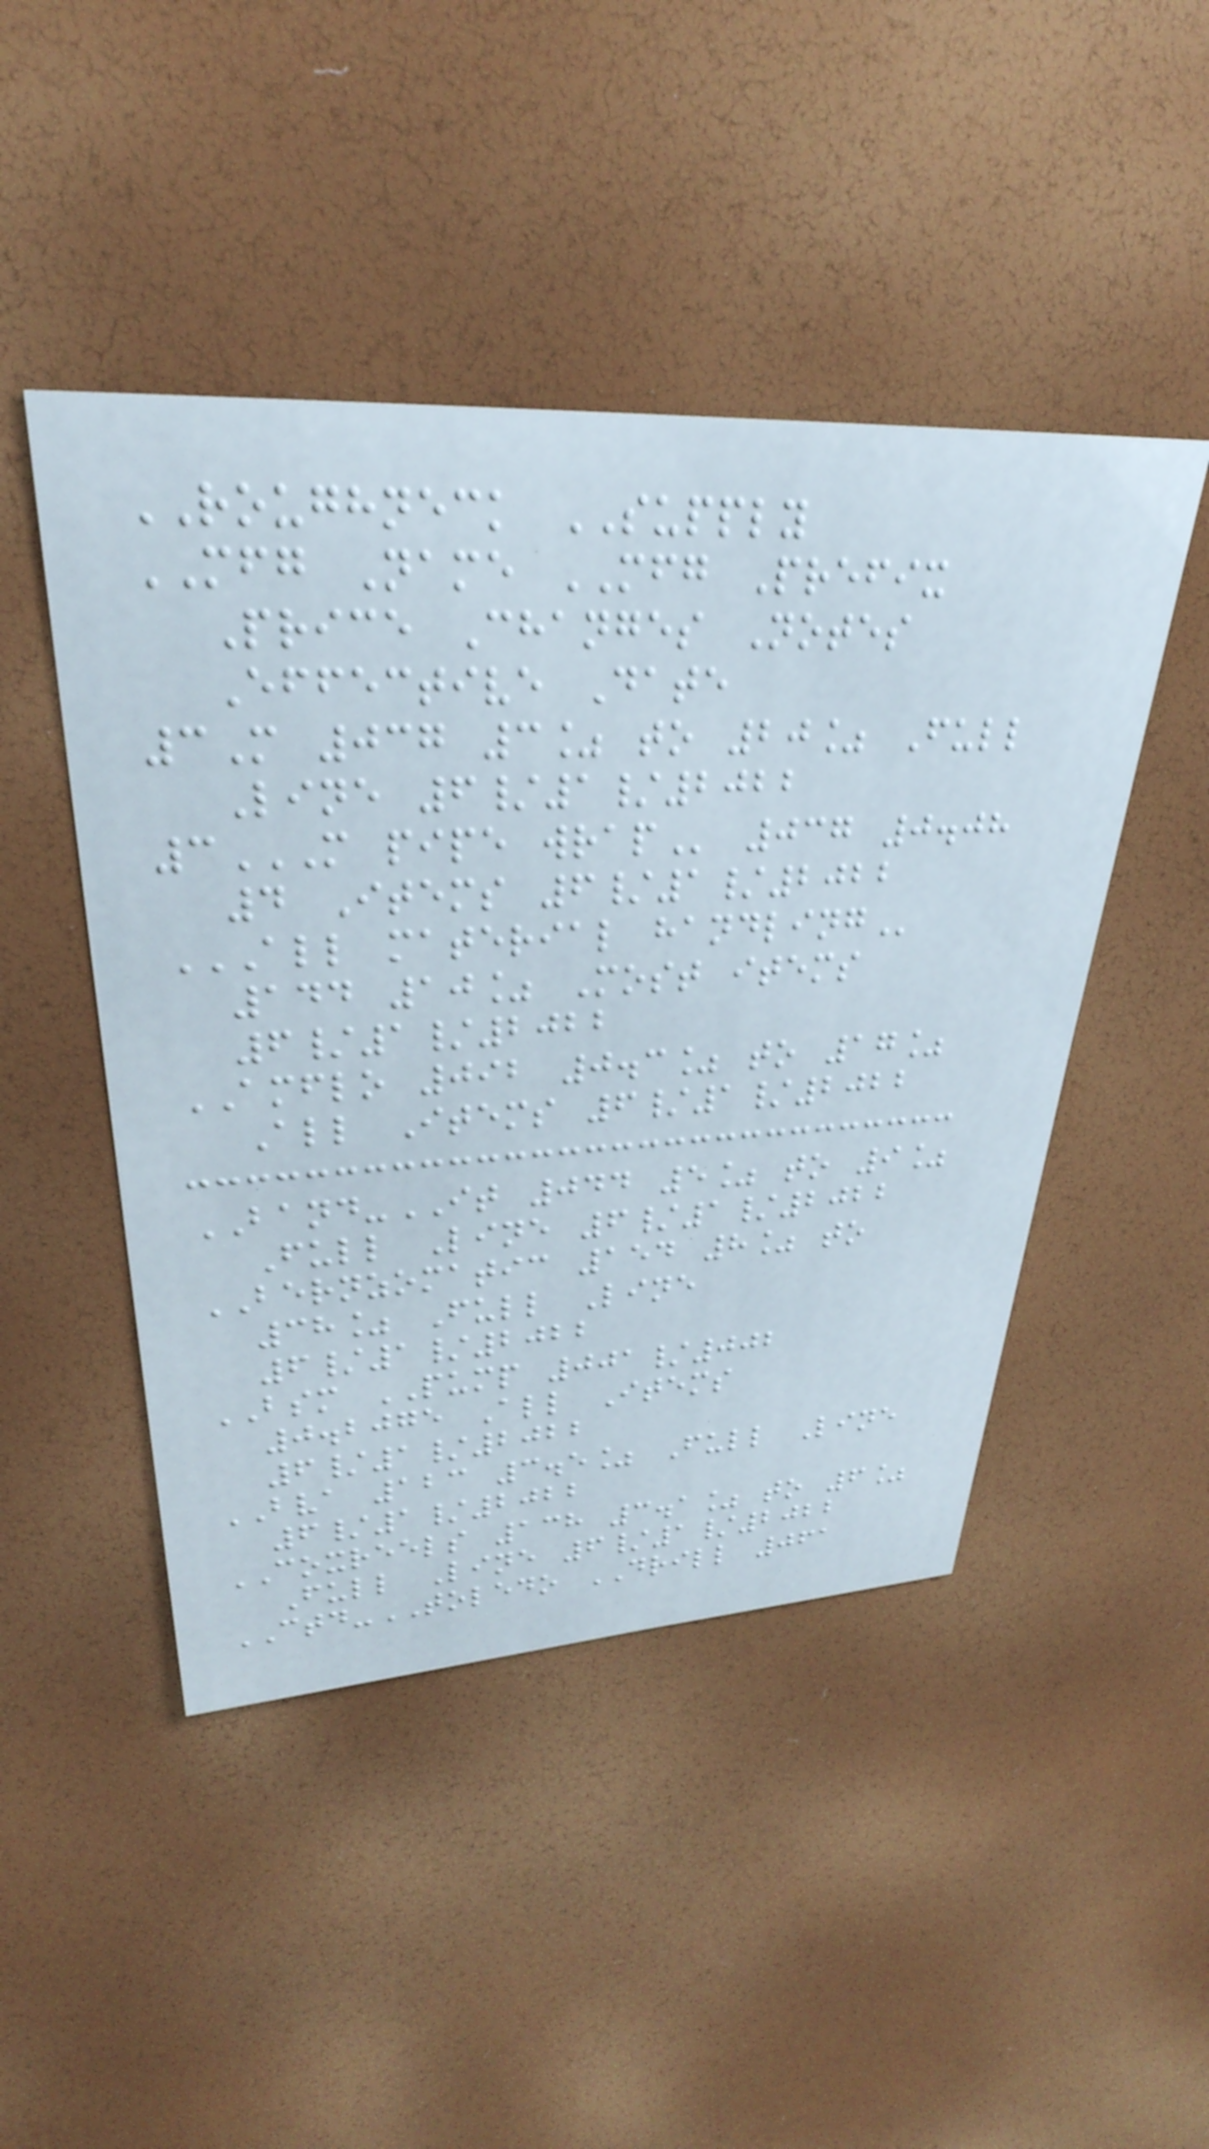ROUGHNECK SUPPLY
MFG Name MFG Prefix
Price Changes Notes
Effective Date
3M 037 3% to 20% Full
Line 6/1/2022
3M PIPE WRAP 037 0.08
4 Items 6/1/2022
ALL MATERIAL HANDLING
144 10% Most items
6/1/2022
AMFLO 092 0.3% to 17%
All Items 6/1/2022
BAND-IT 044 5% to 9%
Full Line 6/1/2022
BERNZOMATIC 154 8% to
38% Full Line
6/1/2022
BSM PUMP 001/002
0.2075 All Items
6/1/2022
BVA 123 3.5% Full Line
6/1/2022
COXREELS 138 3.1% to 6%
Full Line 6/1/2022
CTD-TOLEDO DRILL 061
